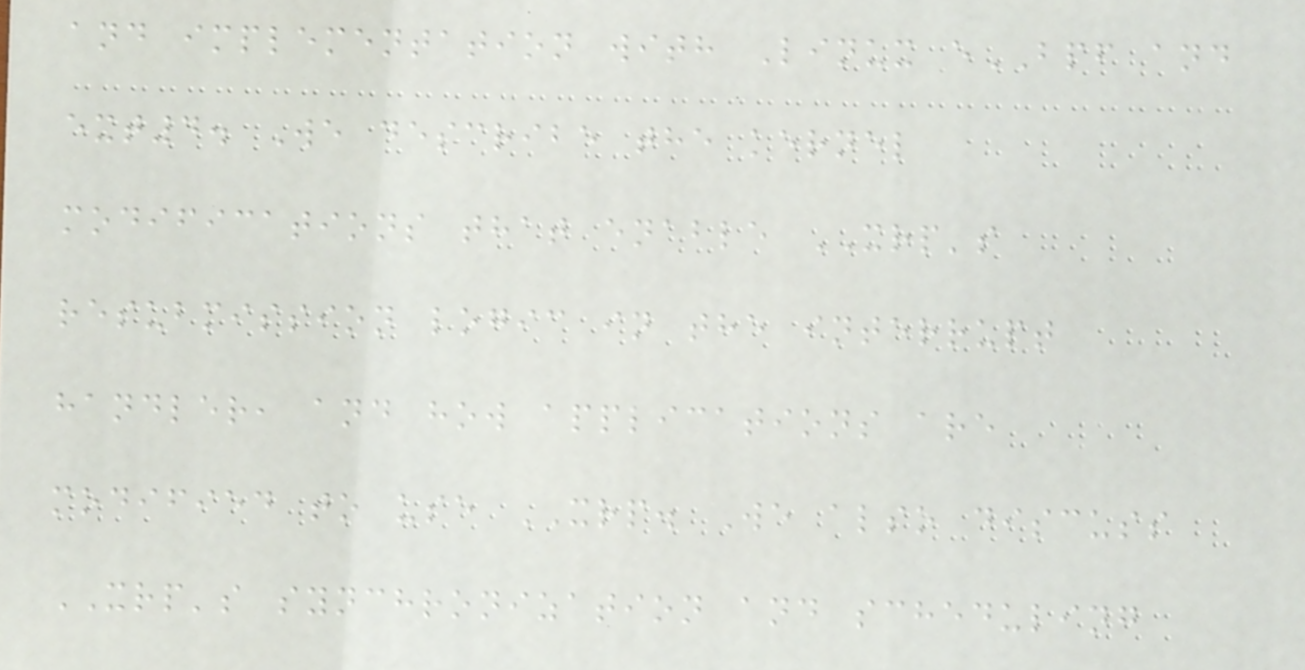and implementation with Linux eBPF and
ext4. We describe the kernel
modifications that enable XRP's
resubmission logic in the interrupt
handler, and how applications are
modified to use XRP. We also discuss
XRP's synchronization and scheduling
